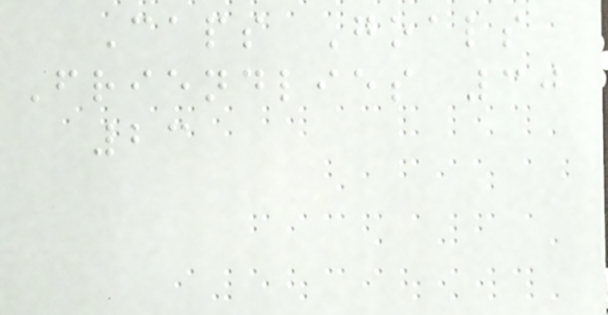Caps Goals
Friendlies 30
23
